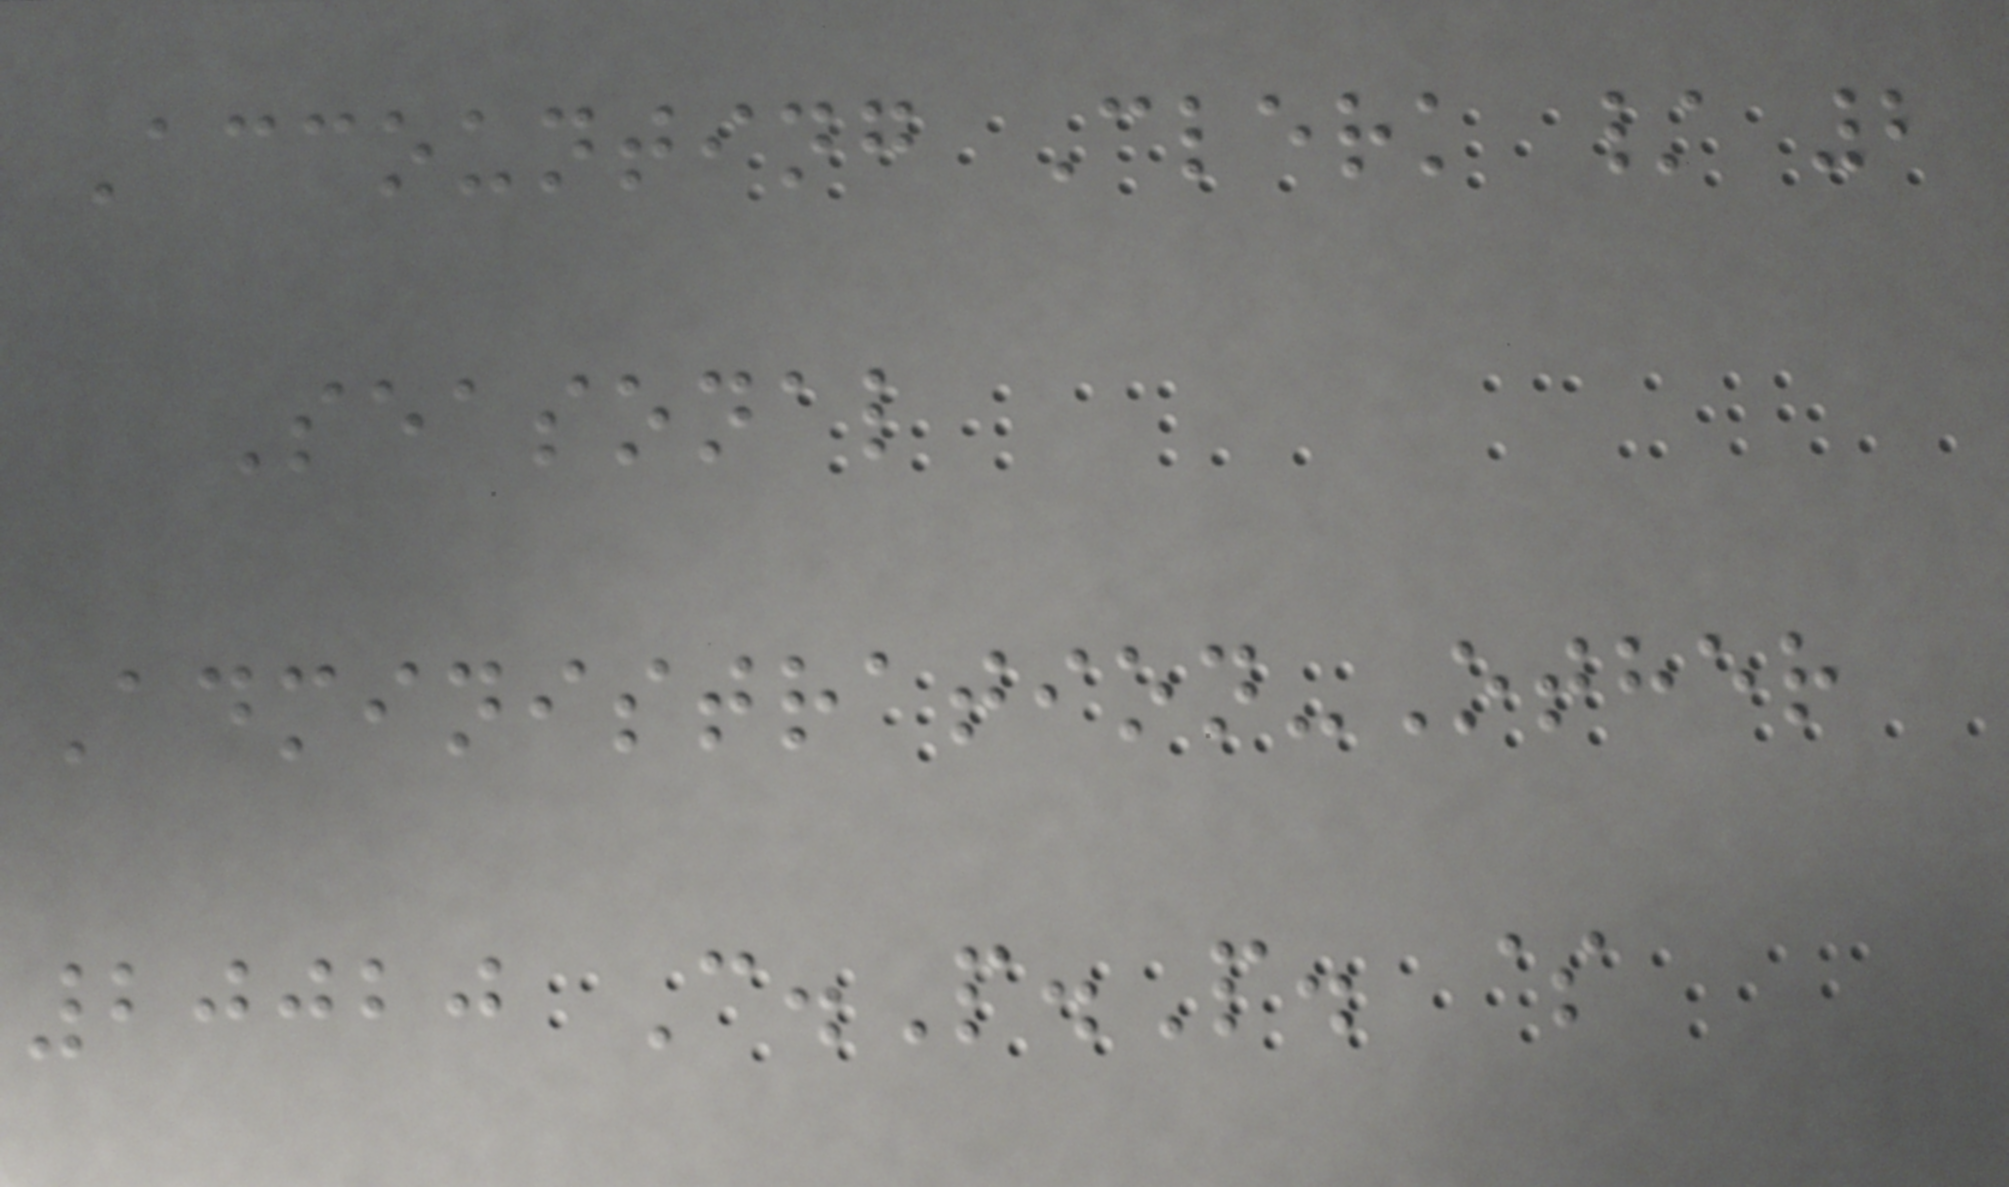Accounting Clerk / 2
Seasonal
Administration-Other
20020 C.P.P. $
